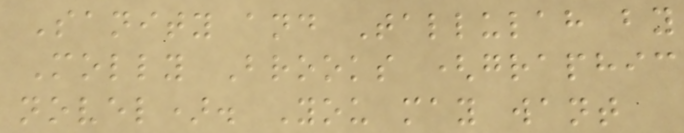Sanity and Tallulah by
Molly Brooks (graphic
novel). You may want
